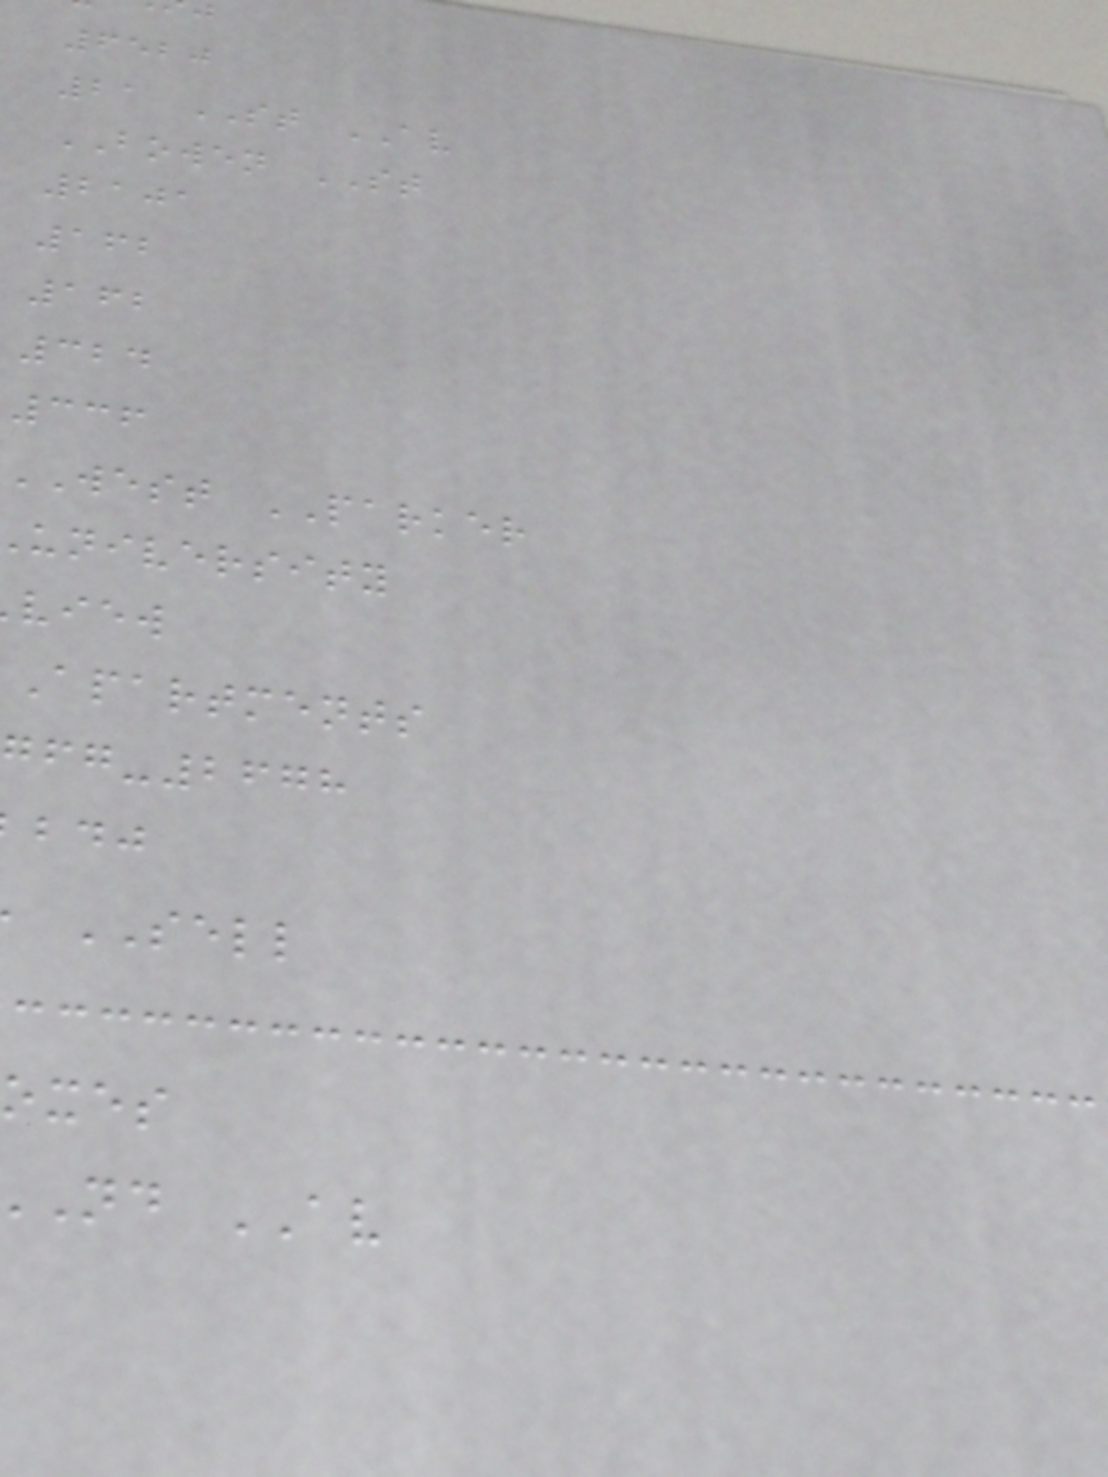6520
21 ST AV
BOWEN ST
2101
162
162
324
336
WEST PARKER
university
view
apartments
-2678
SELL
oxes
nd AV
